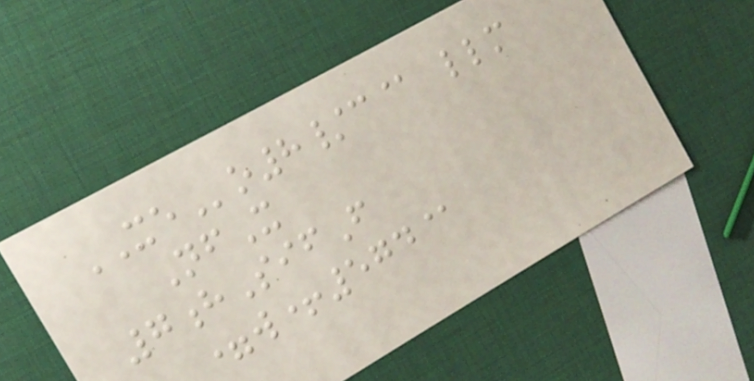XEo8/c@ llm
NfX
7hSifF
=w+574@
